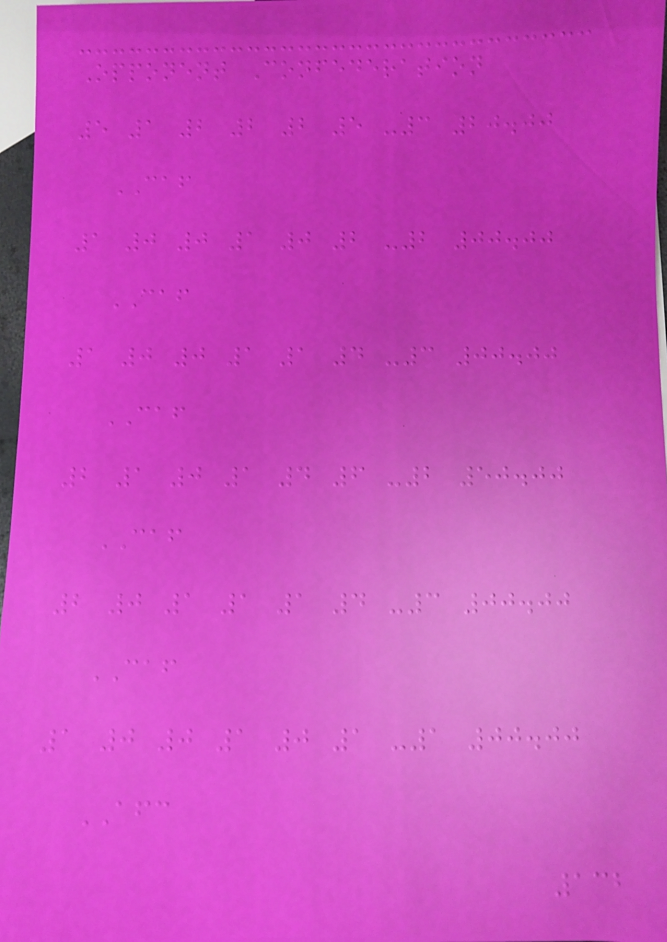Opponent Confederation
5 1 2 2 2 5 -3 20.00
CAF
1 0 0 1 0 2 -2 00.00
CAF
1 0 0 1 1 4 -3 00.00
CAF
2 1 0 1 4 6 -2 50.00
CAF
2 0 1 1 1 4 -3 00.00
CAF
1 0 0 1 0 1 -1 00.00
AFC
132
